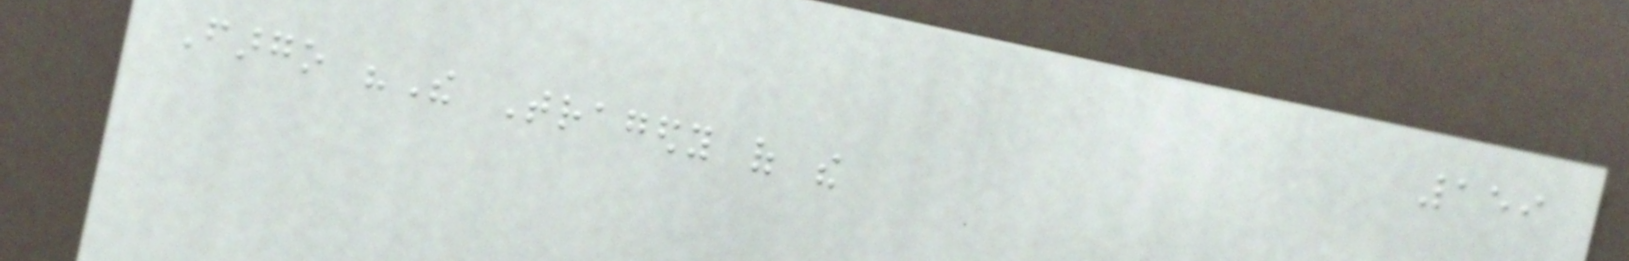159
Fargo "The Tragedy of the
